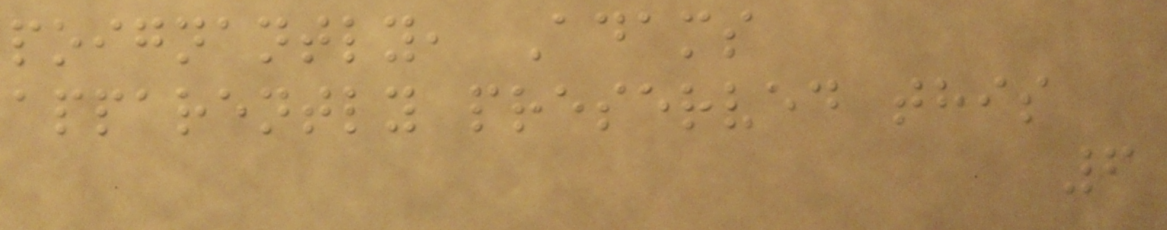poignantly, Adams
apparently preserved this
6
